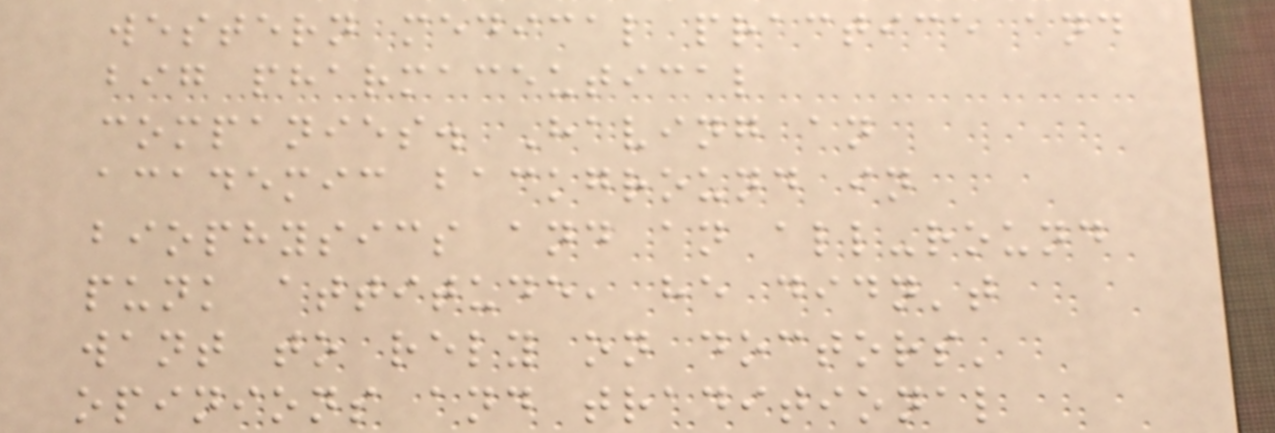western medical practice and
big pharmaceutical
companies. Having an
academic background in
biophysics and an all-round
punk attitude, he didn't
want to rely on doctors'
opinions and traditional
